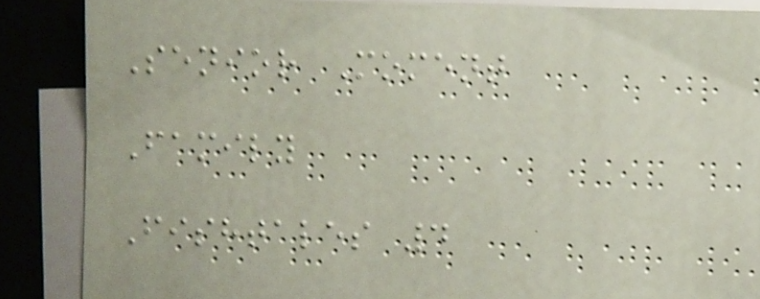Senior Moment
Family
Fishtales 4
